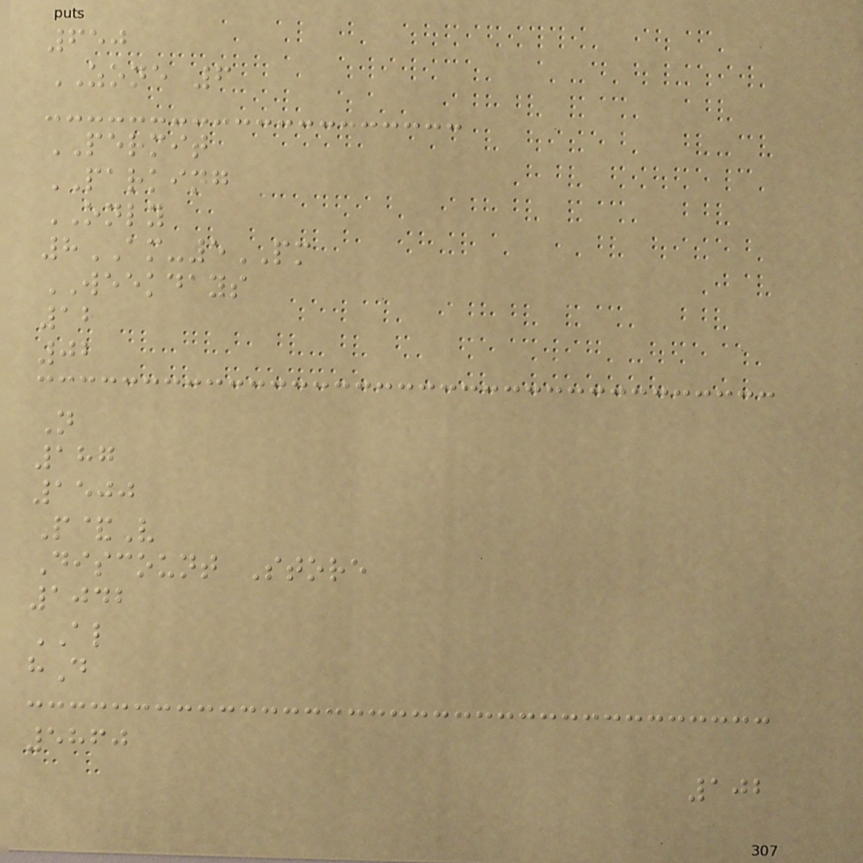650
ZONE 6
PERMIT
PARKING
ONLY
8AM-5PM
WEEKDAYS
12
02
N
187
1500
P&V
Discount Store
1042
AL
hD
5860
102
